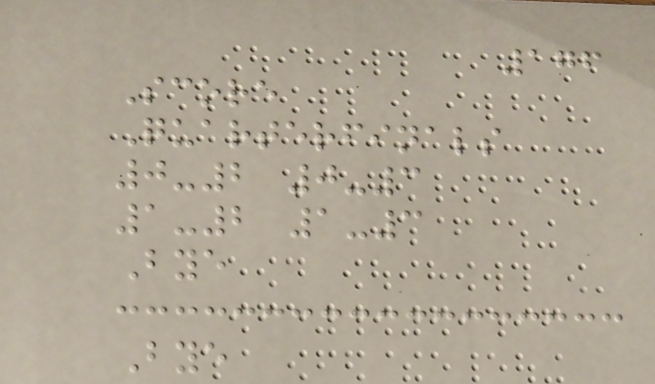176
Score
Quarterfinals
0-2 0-3
1-2 1-3
Bye
Bye
